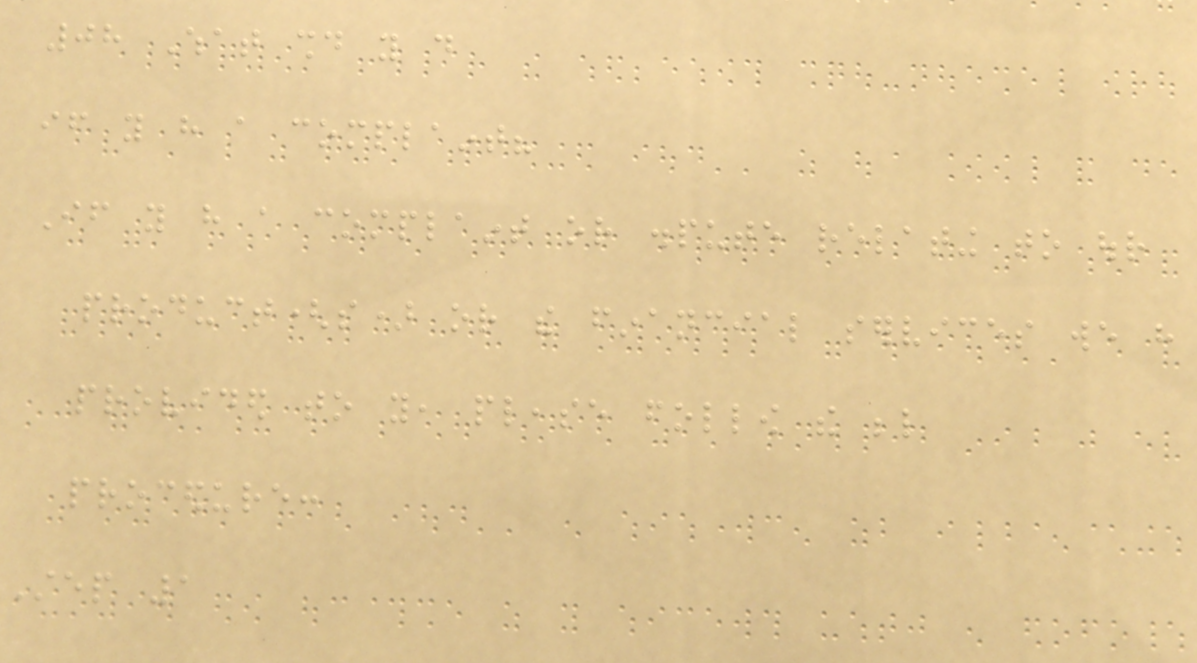08 What should you do
if you have a complaint?
If you have a complaint or dispute relating to our
product(s) or the financial services we have
provided to you, please follow the below
procedure:
Step 1
